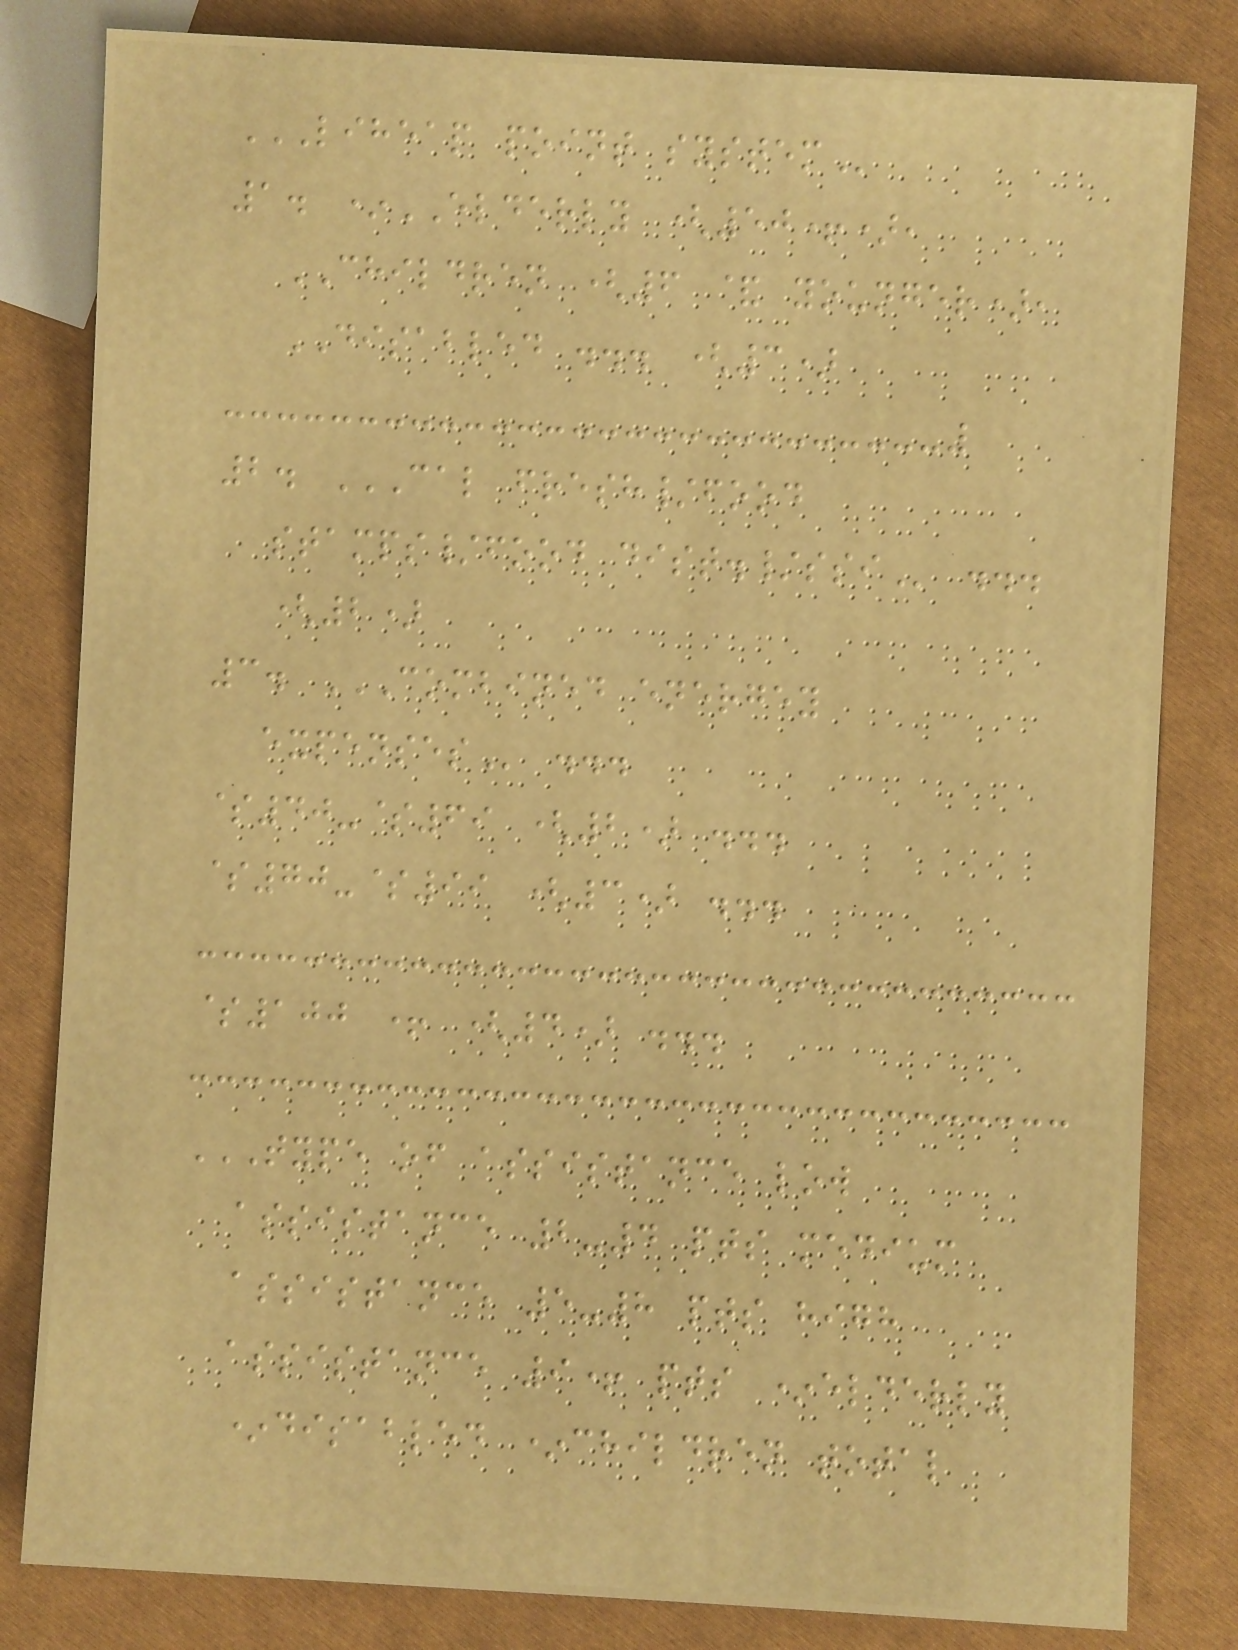LIHEAP POINT SYSTEM
1. *ELDERLY (50+),
CHILDREN (6 & younger),
DISABLED ... (3)
2. CAL FRESH/FOOD
STAMPS/FOOD DIST./SSI ...
(2)
3. COMBINED ENERGEY
EXPENSES ...
$40-$69 (2) ...
$70-$99 (3) ...
$100 + (4) ...
TYPE OF ASSISTANCE LOW
ASSISTANCE 2-4 PTS MEDIUM
ASSISTANCE 5-8 PTS HIGH
ASSISTANCE 9+ PTS *ELDERLY
*DISABLED *CHILDREN TOTAL
